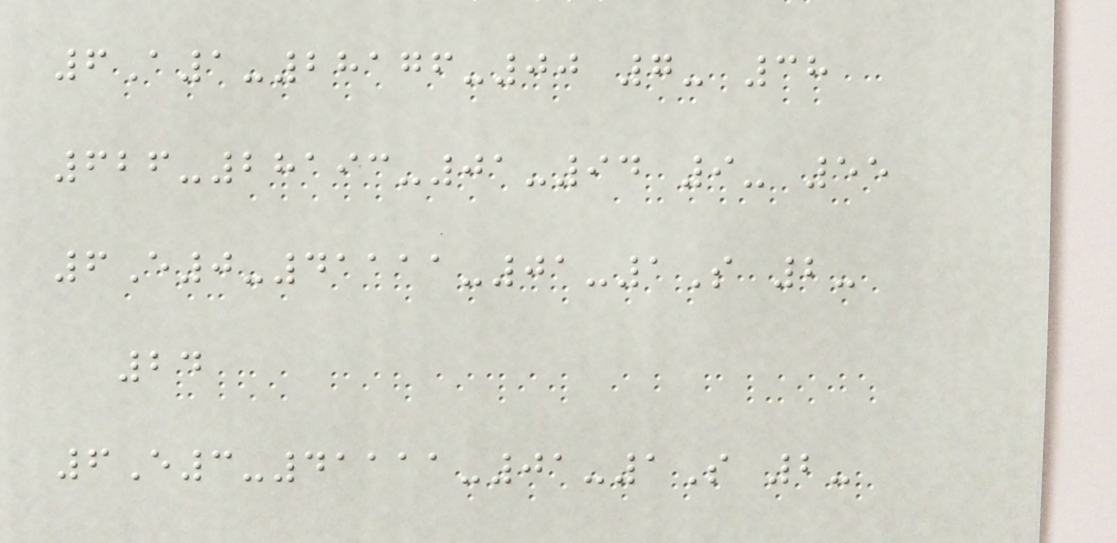6A1-28176-00 7- 38
626-28193-01-94 9- 55
6E0-41111-01-1S 2-
24
6E3-41111-01-1S 2-
